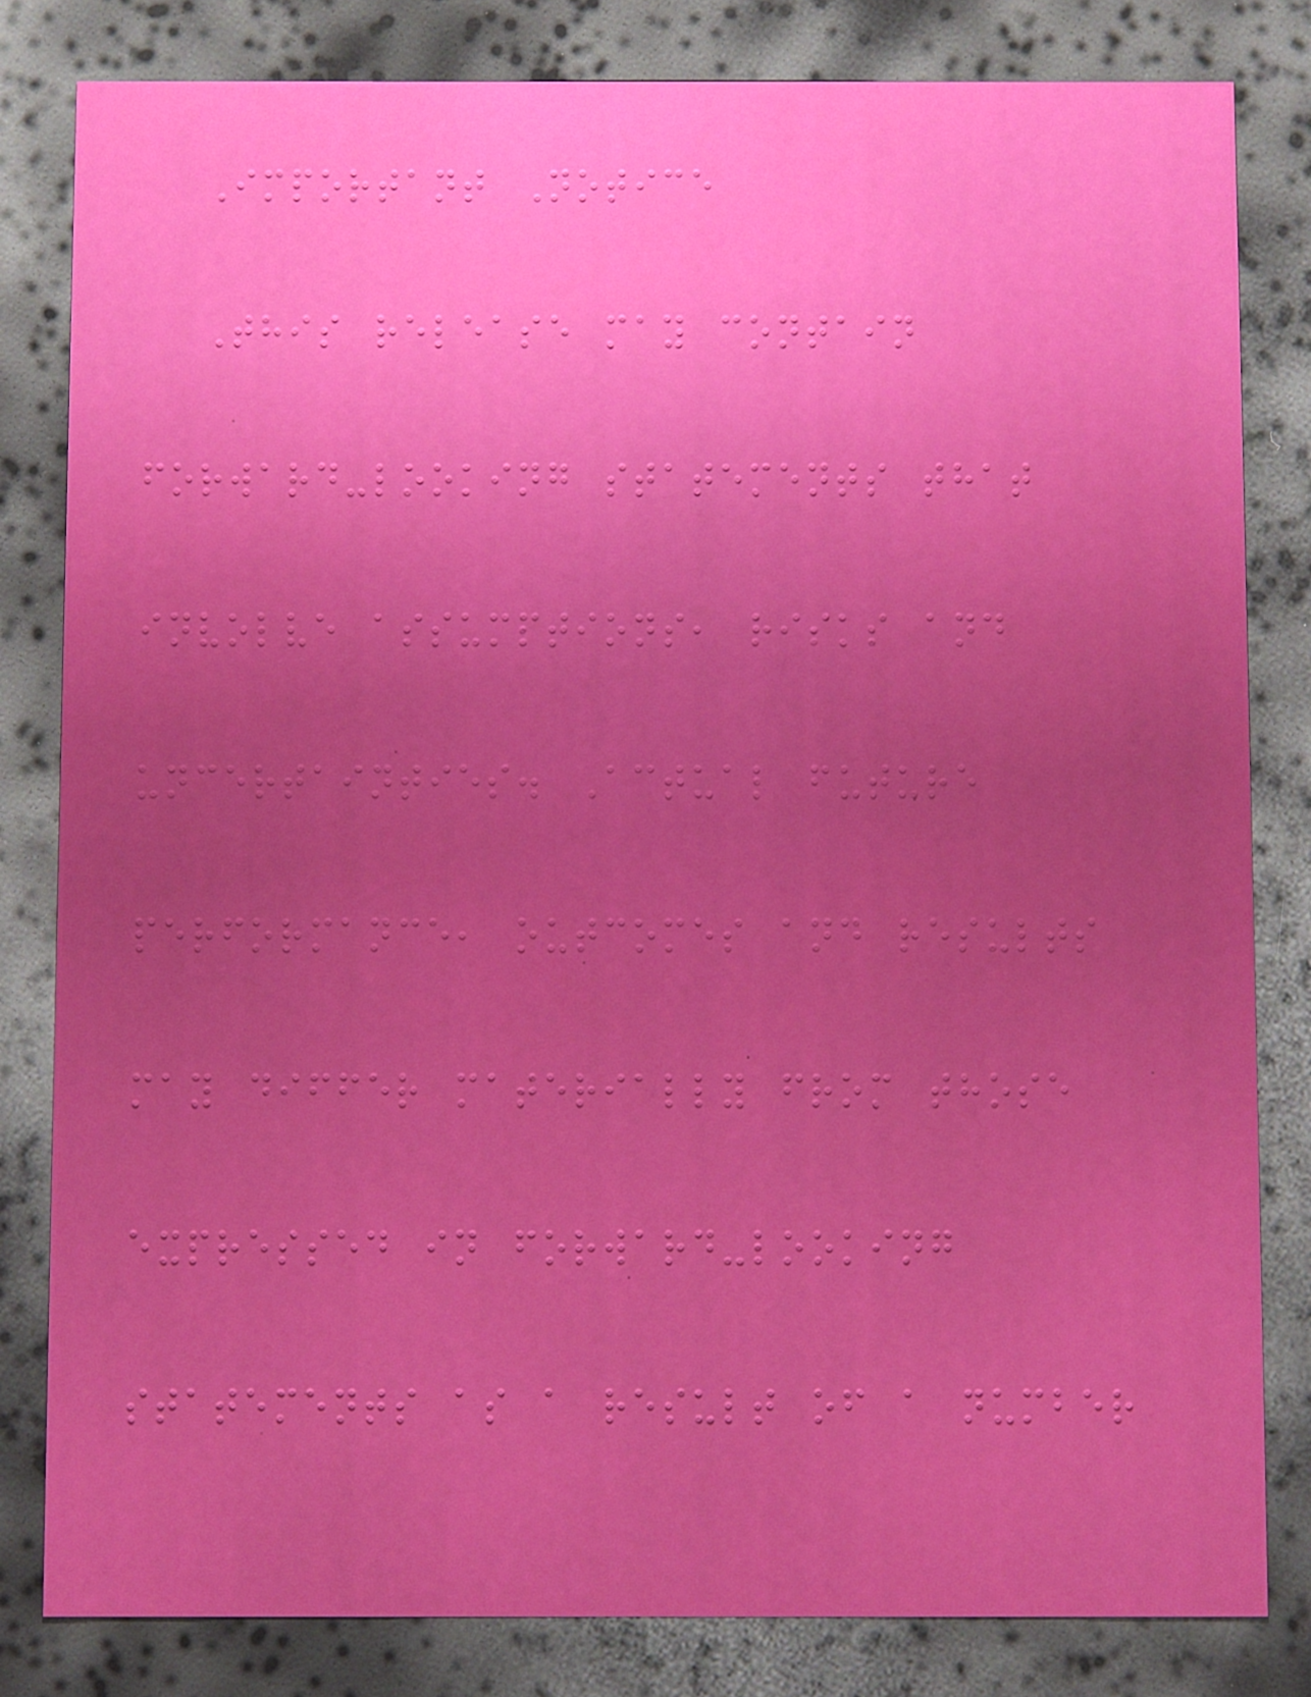Important Notice
This release may contain
forward-looking statements that
involve assumptions, risks and
uncertainties. Actual future
performance, outcomes and results
may differ materially from those
expressed in forward-looking
statements as a result of a number
